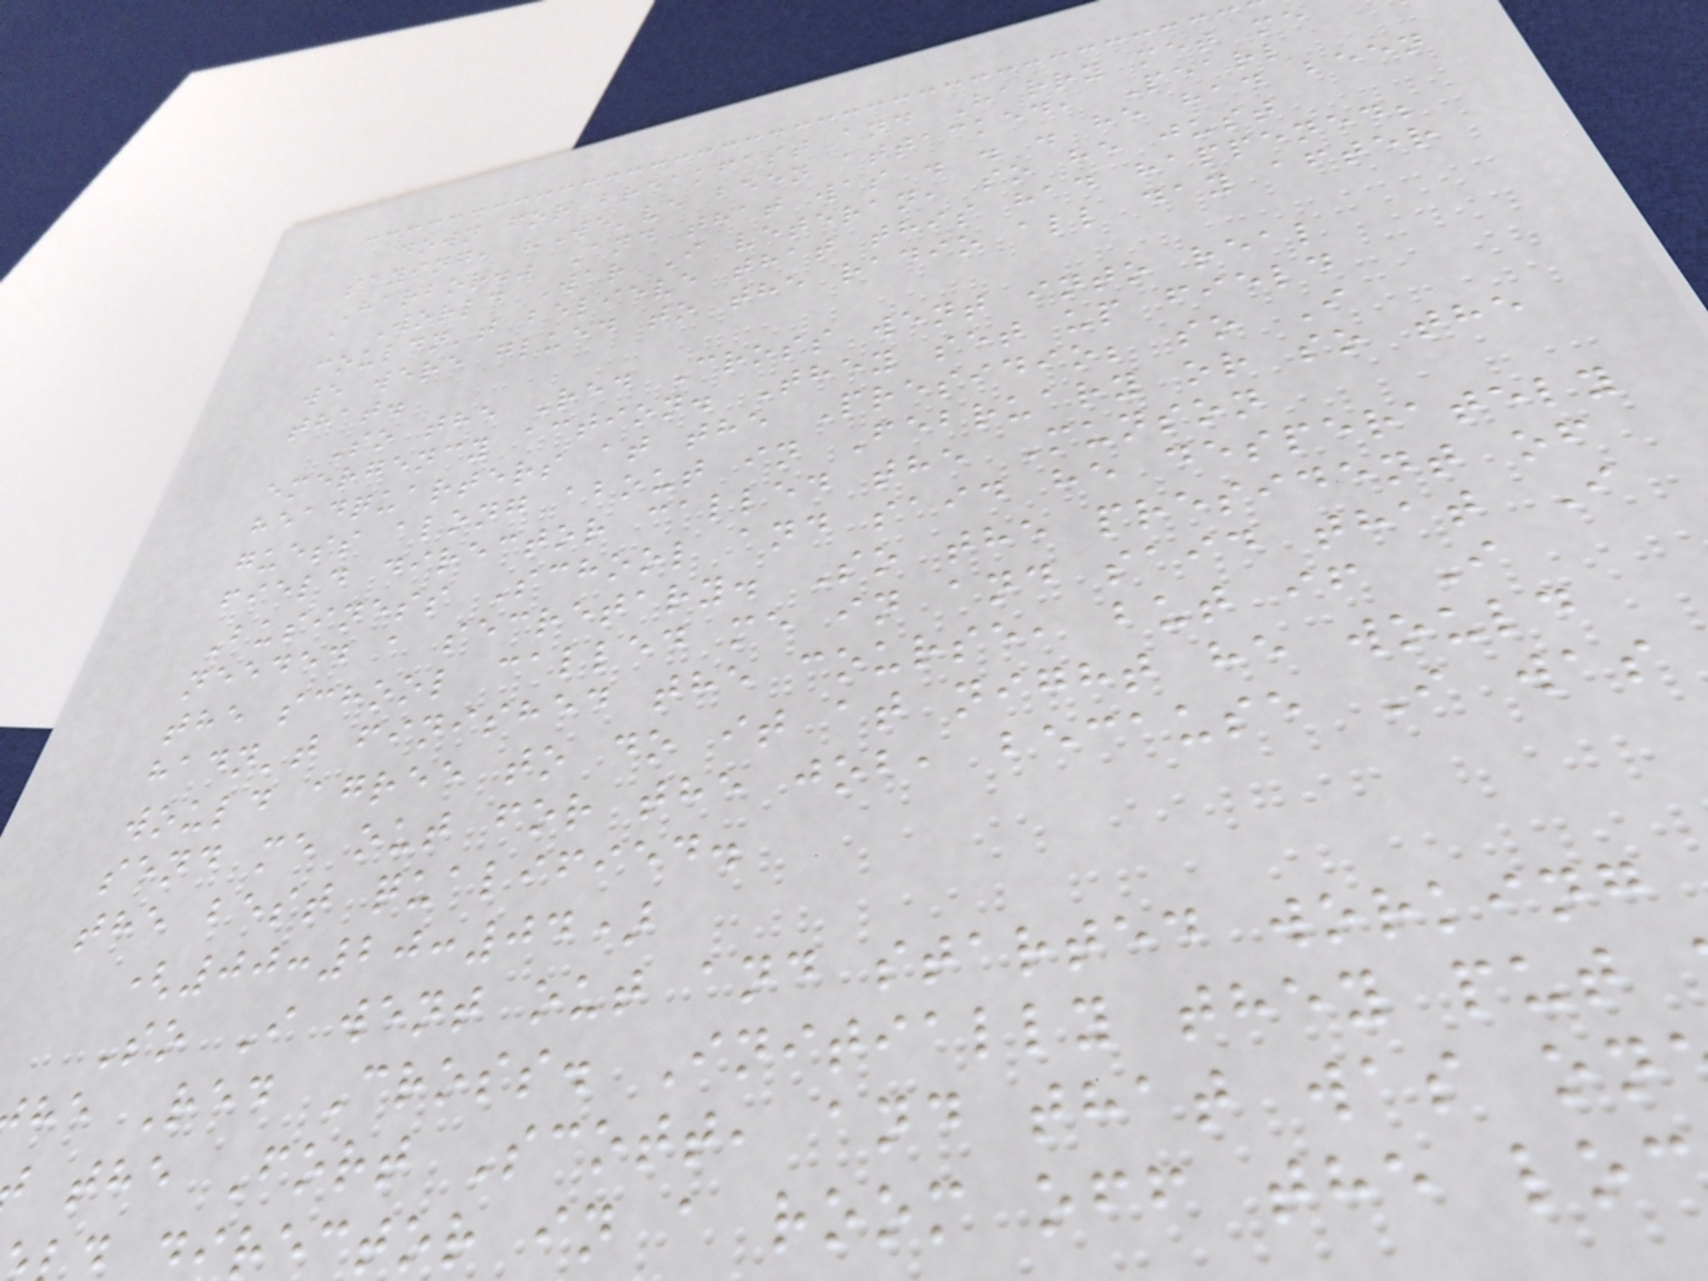down for breakfast and Harry met me
saying, "We've been attacked, Pearl
Harbor." And that was . . . he had been
a World War I veteran, so he just
couldn't believe that this had happened;
we were glued to the radio all day after
that.
So the Red Cross went into real
emergency action. They set up field
headquarters at the Presidio; so I
guess along about in February or so the
field director called the Munson
Business School and said he desperately
needed a secretary. So the president of
the school called me in and said that I
hadn't finished the course, but if I
would agree to do it at night he would
send me out for the job, because I was
the best qualified.
(00:20:04)
So I went out and started working
he Red Cross. Initially they put
the Fort Scott, and that was on
rector in a room off the loc
